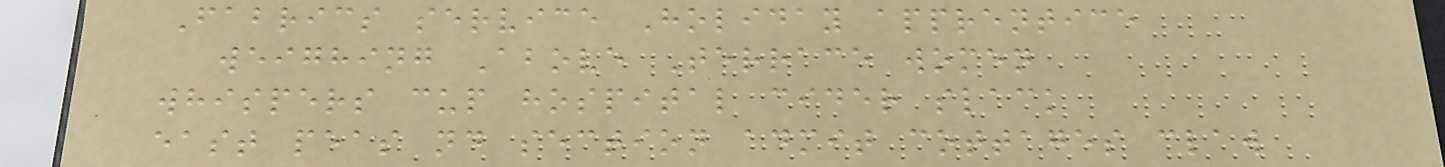Fabrics service Holiday apprentice
weighing Above Terrace women
whispers cup hospital cider slack
east peas nd section admit cottages claw
